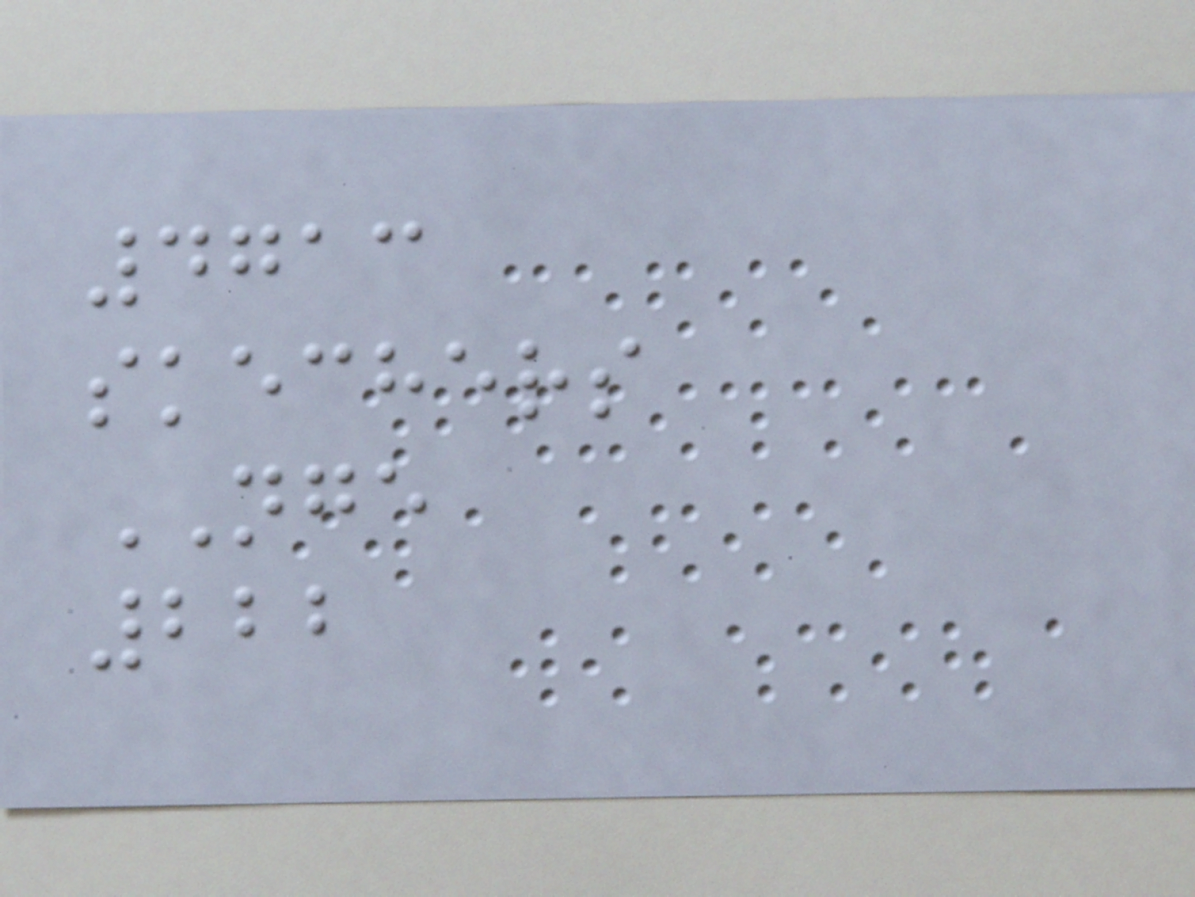4713
skechers
NGE
222
